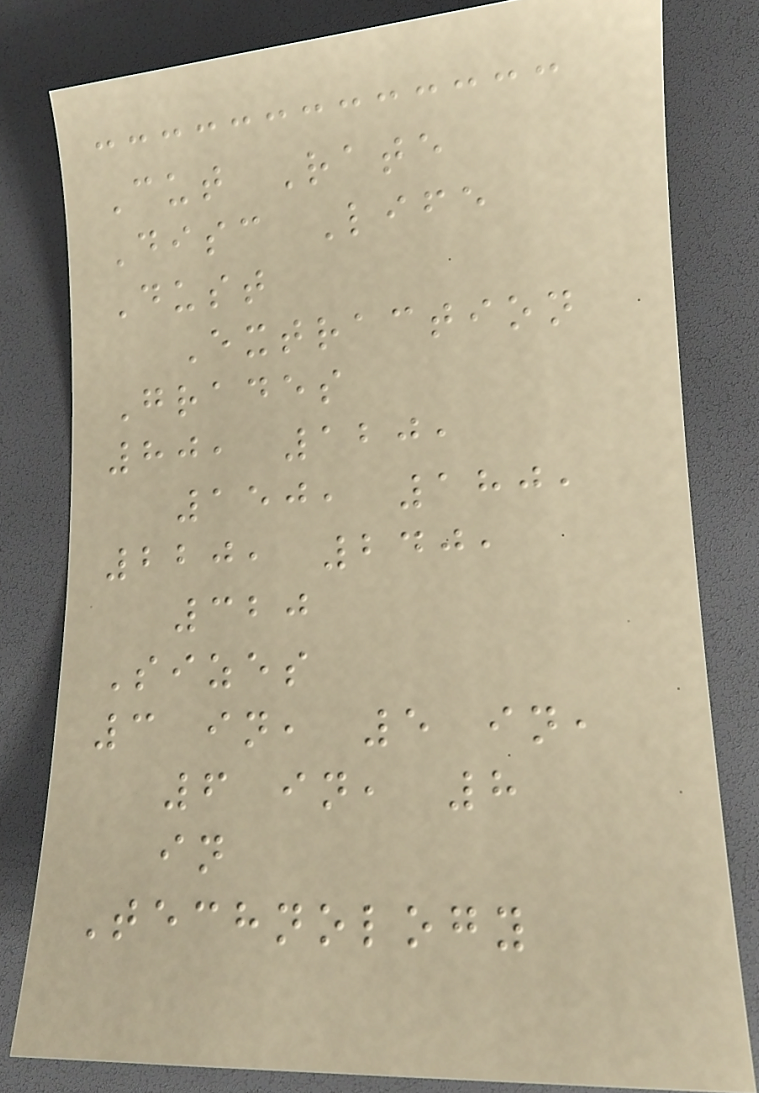Cut Rate
Disc Life
Dust
Extraction
Grades
80, 120,
150, 180,
220, 240,
320
Sizes
3 in, 5 in,
6 in, 8
in
Technology
